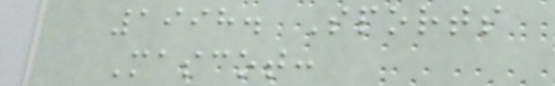1998. Sports
Mascot:
